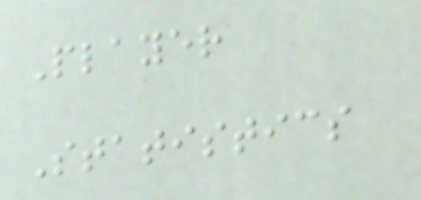Player
Statistics
